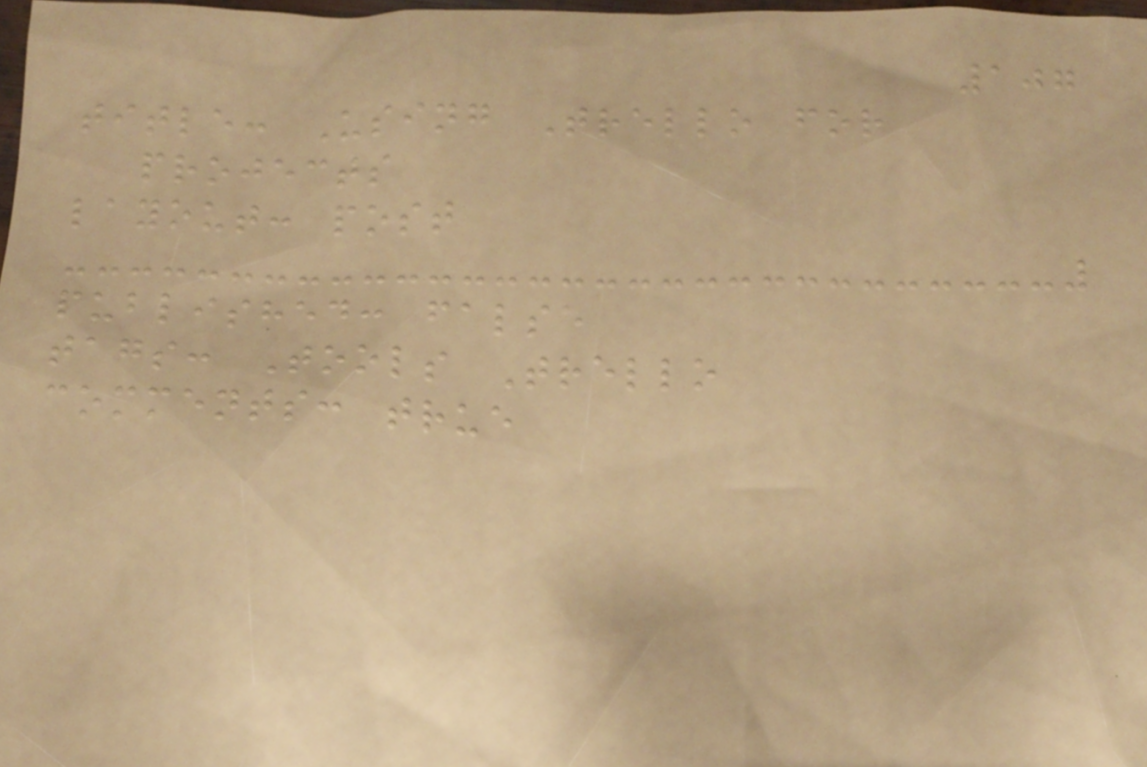107
title: Using Trello for
projects
layout: post
published: false
tags: Tools Trello
comments: true
